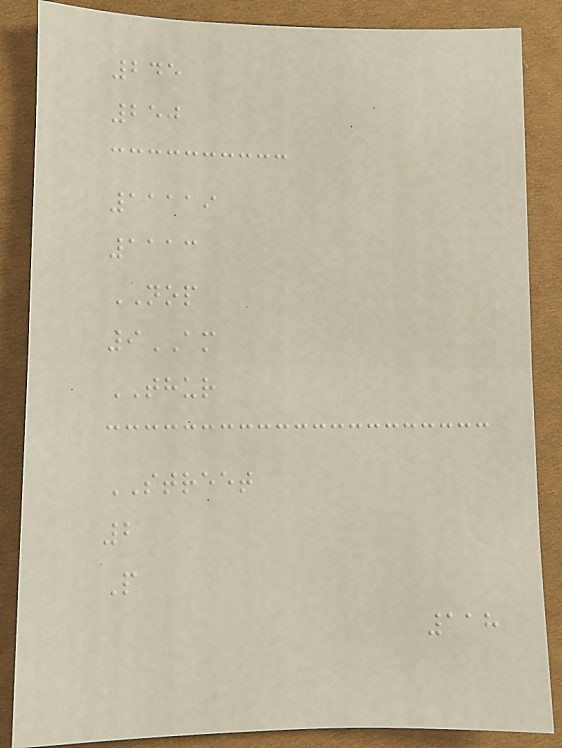245
250
11119
1113
NOP
9AM
THUR
STREET
2
P
118
